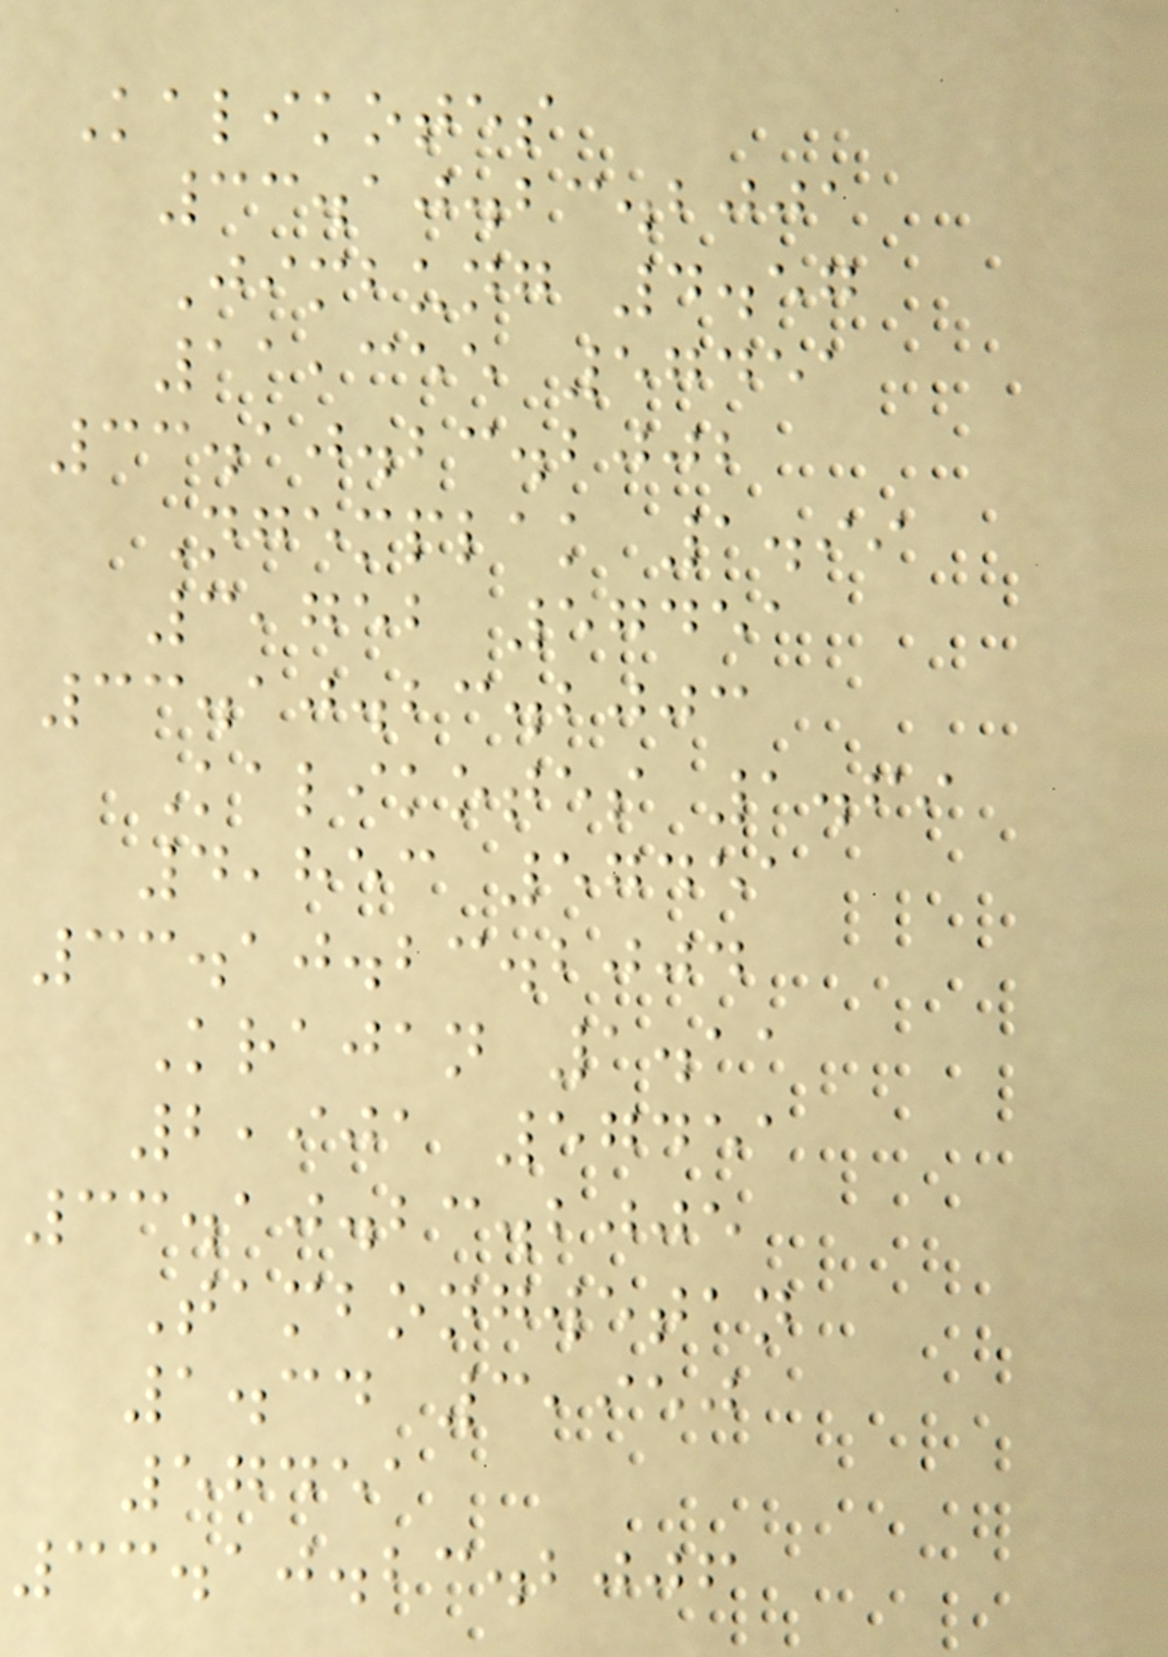Kalikotes
33.10.23.2001
Jimbung 4.57
11,355 57451
33.10.23.2002
Ngemplak 1.99
3,752 57451
33.10.23.2003
Kalikotes 1.69
4,853 57451
33.10.23.2004
Krajan 1.11
2,901 57451
33.10.23.2005
Tambongwetan
1.34 3,950
57451
33.10.23.2006
